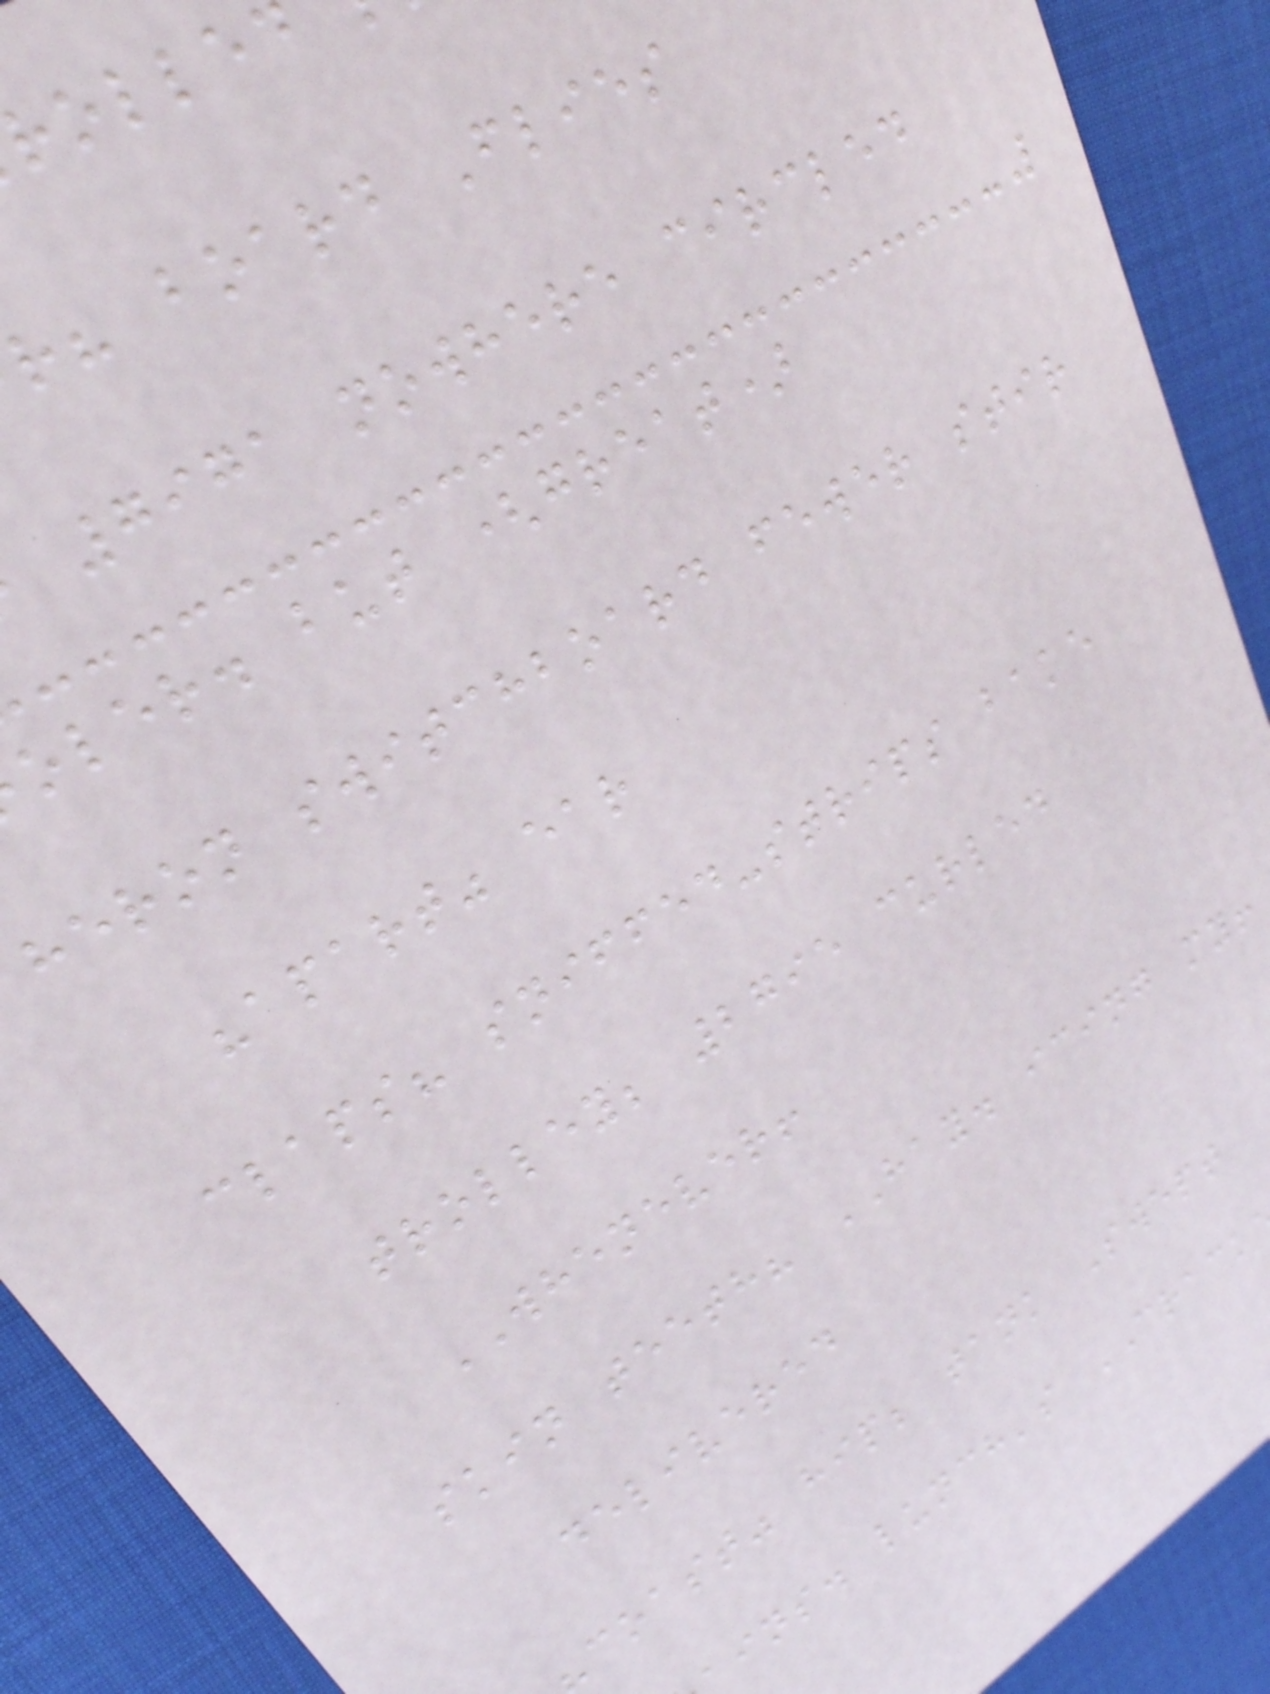r? board Flies
7971 nowhere circled
oler. but (great)
heron switchboard fewer stir
"apart" ear
claps? sniffed-strips bake
trolley; 2795 curled
WHENEVER!
skin teeth? HAY. icing my!
delivered
coast" hip; tank Swept
ins. lunch's CRACK
